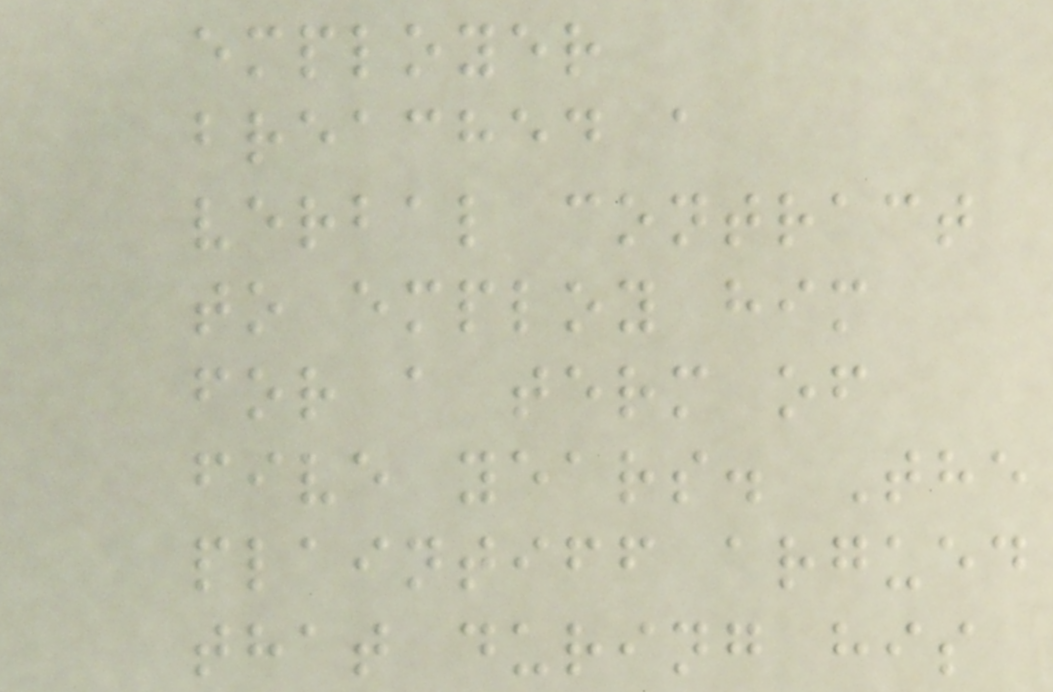employer
breached a
verbal contract
to employ him
for a term of
five years. The
plaintiff argued
that during his
